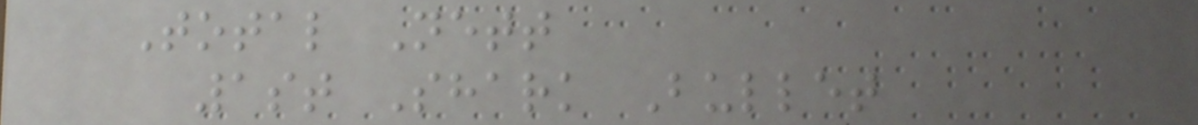Total Nett
1st Shark Bullet
